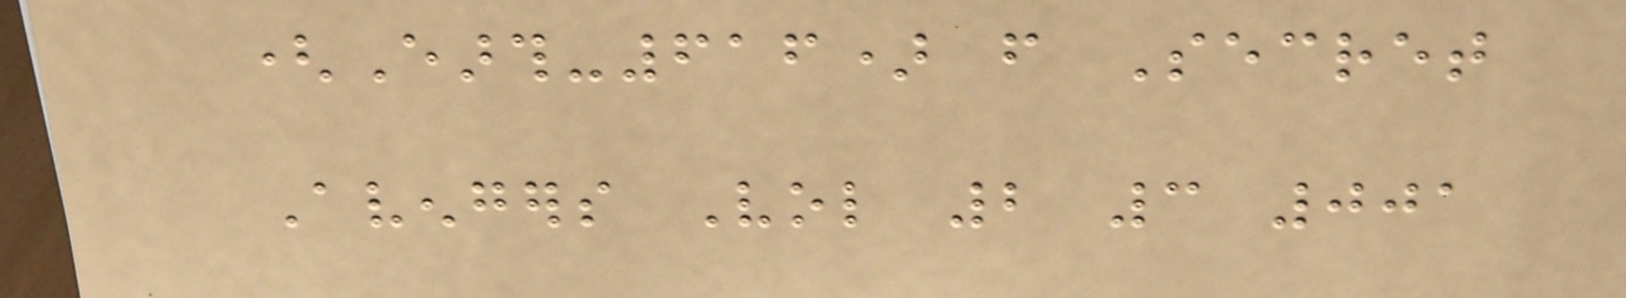(Earth-616) from Secret
Avengers Vol 2 3 001
